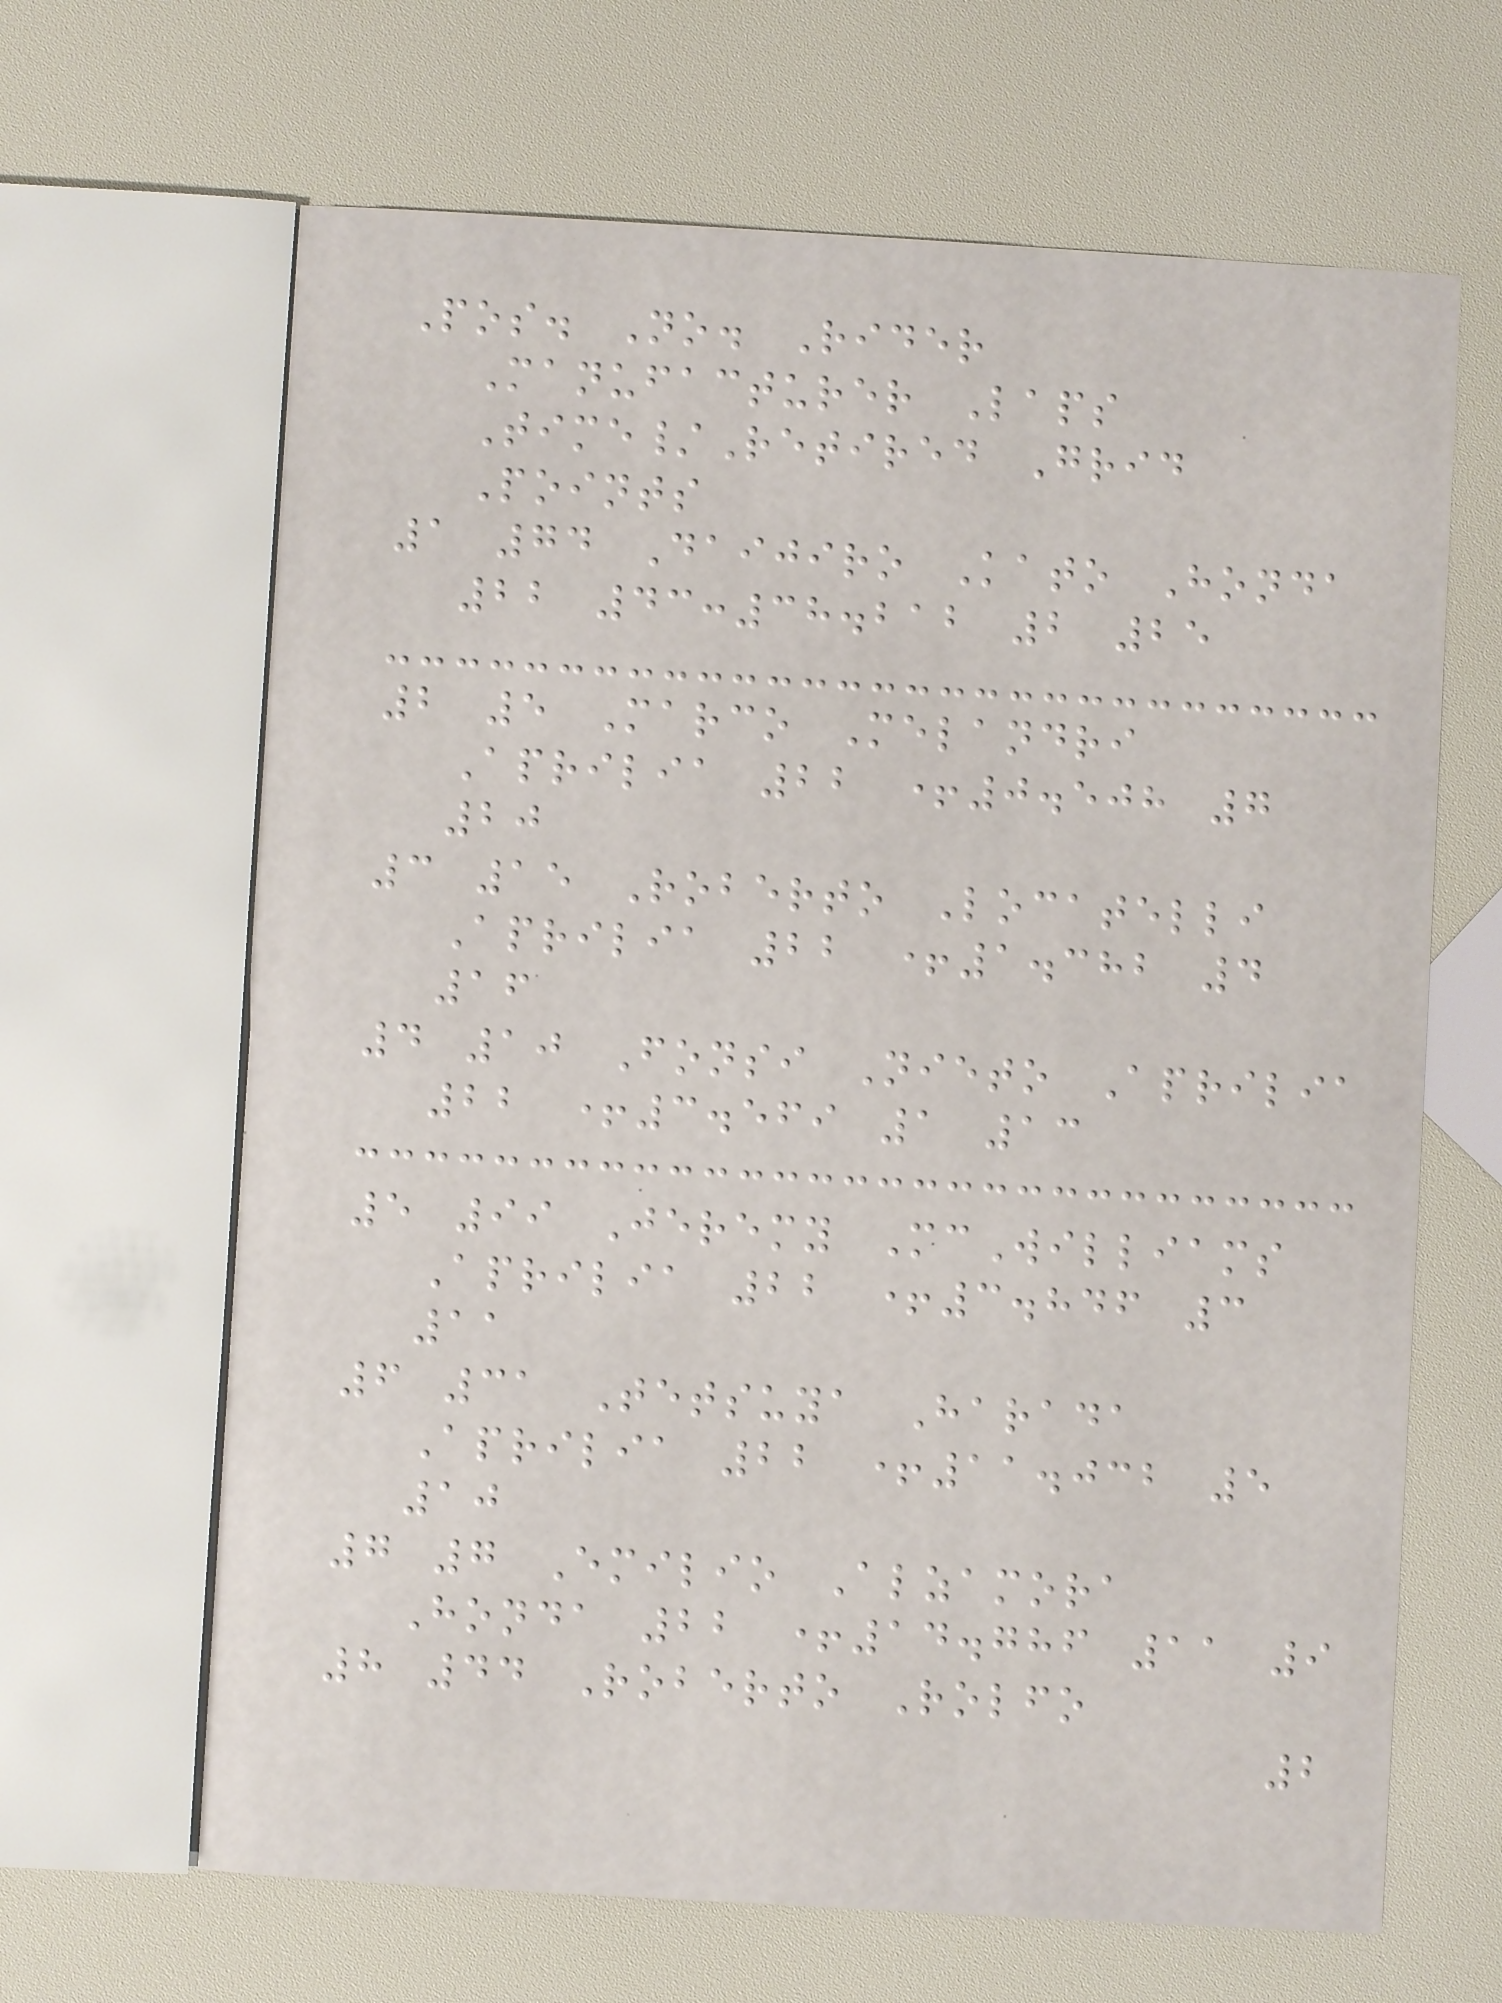Pos. No. Rider
Manufacturer Laps
Time/Retired Grid
Points
1 74 Daijiro Kato Honda
22 43:38.212 2 25
2 5 Marco Melandri
Aprilia 22 +0.508 7
20
3 15 Roberto Locatelli
Aprilia 22 +1.382 4
16
4 10 Fonsi Nieto Aprilia
22 +3.569 1 13
5 99 Jeremy McWilliams
Aprilia 22 +3.846 3
11
6 31 Tetsuya Harada
Aprilia 22 +11.032 5
10
7 7 Emilio Alzamora
Honda 22 +14.786 11 9
8 44 Roberto Rolfo
2
